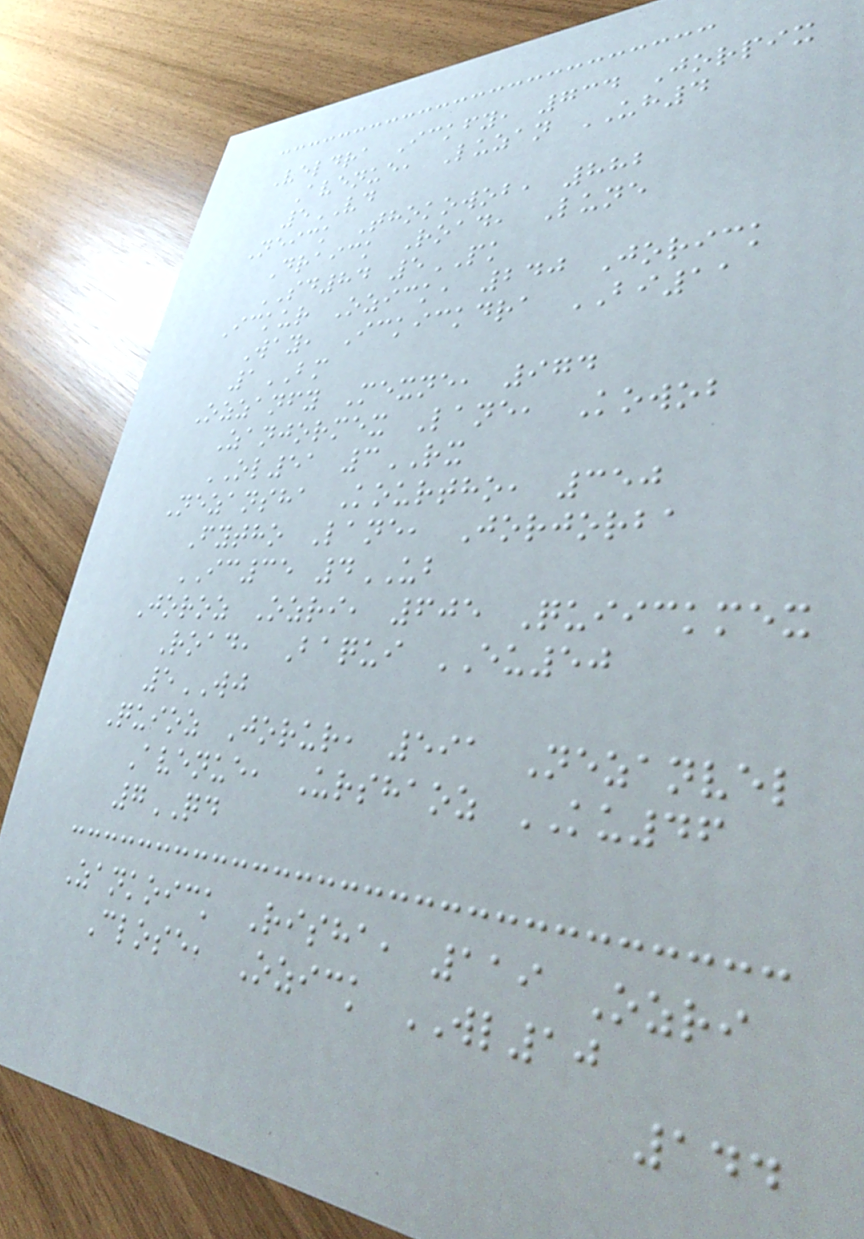Veldra Ickfy, 734 Jorpix
Avenue, Luzan UH4
5VD
Neick Thokowob, 882
Draick Road, Lune
SD84 5PK
Ickur Ozick, 240 Jorick
Way, Ickickdra BI11
1BM
Ozzanfy Mexne, 974
Zanjormex Lane, Kowob
OL51 3RX
Nezansha Kourtho, 350
Fytho Lane, Jorjorba
IC35 4UB
Joroz Ozri, 605 Quiickmex
Road, Baqui EU50
5WJ
Quioz Jorur, 591 Nezanvel
Avenue, Urshaoz KU46
7QD
Zankoick Risha, 119 Ozri
Close, Ozick WL10
144
